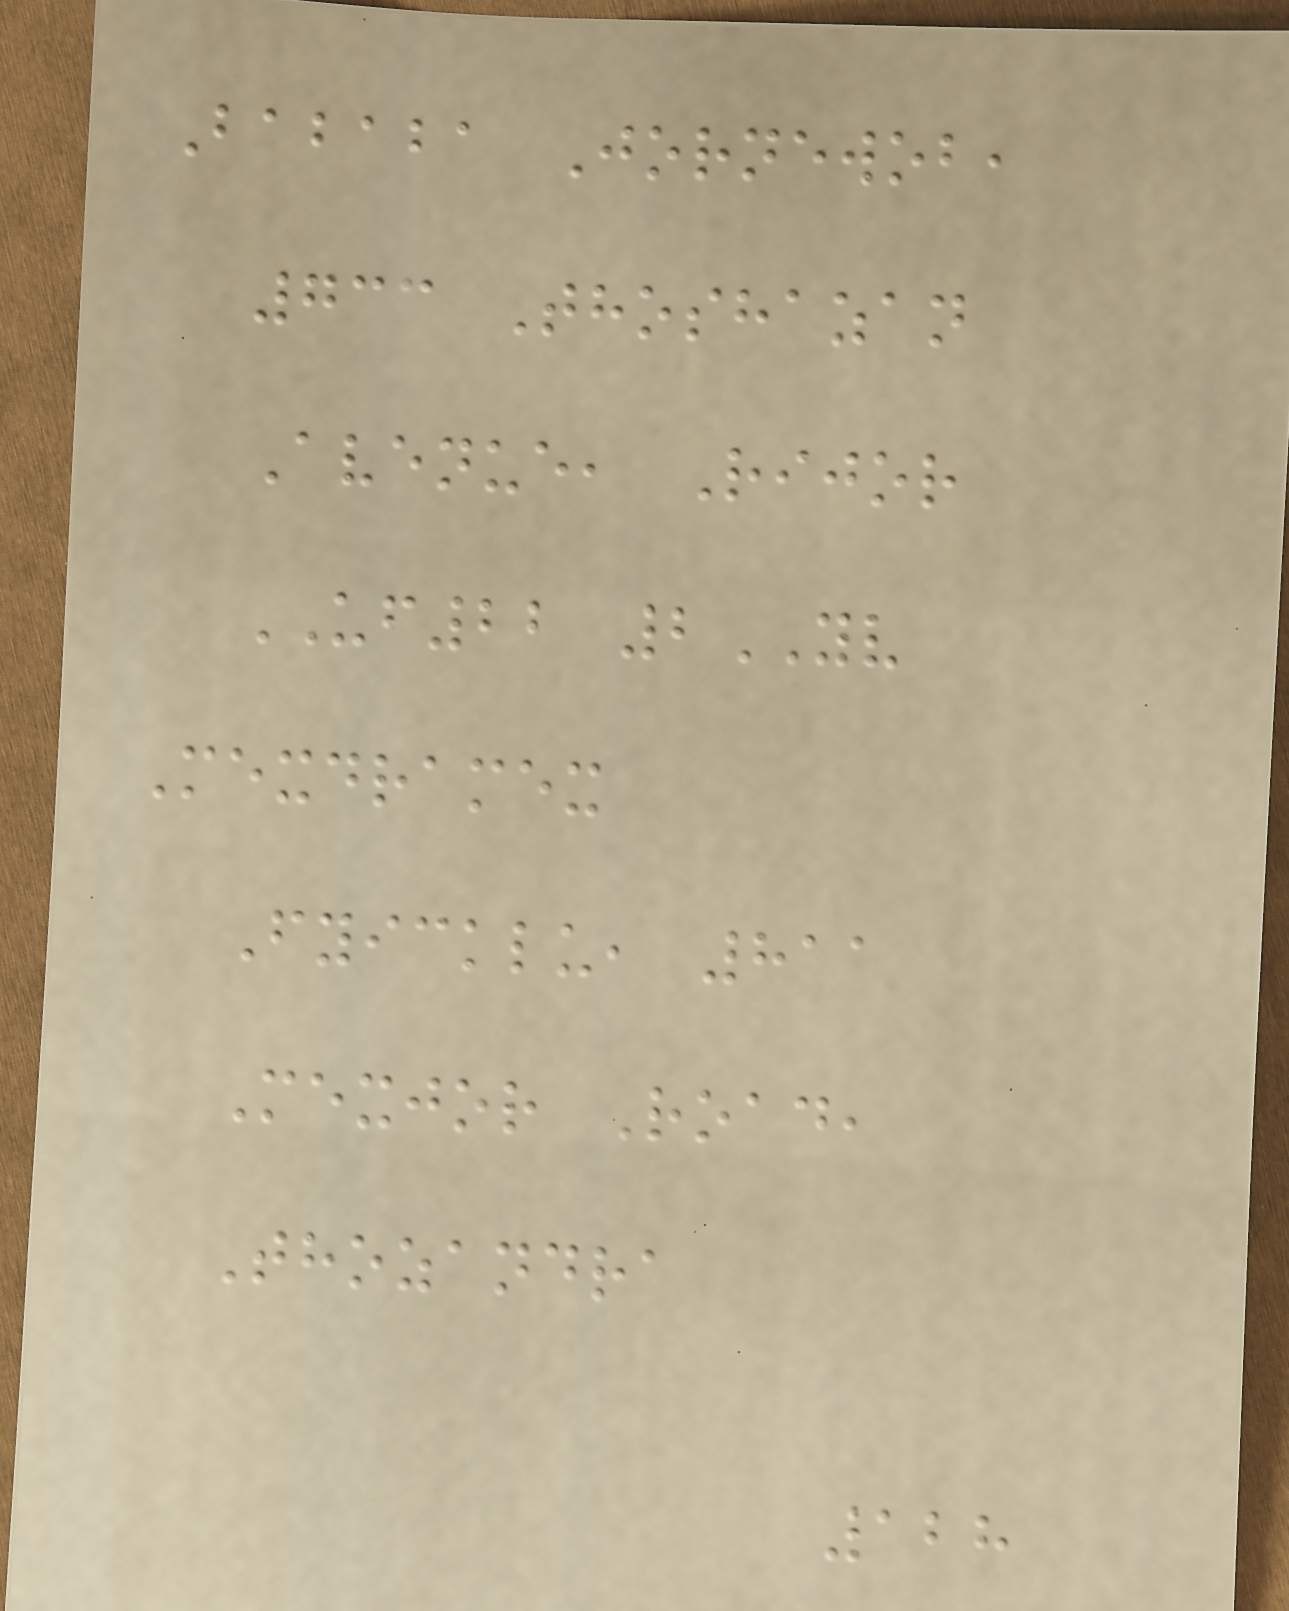Bababa Jornewob,
733 Thoshazan
Avenue, Rijor
UF22 2YV
Mexdramex
Fyicklu, 811
Mexjor Road,
Thozandra
128
